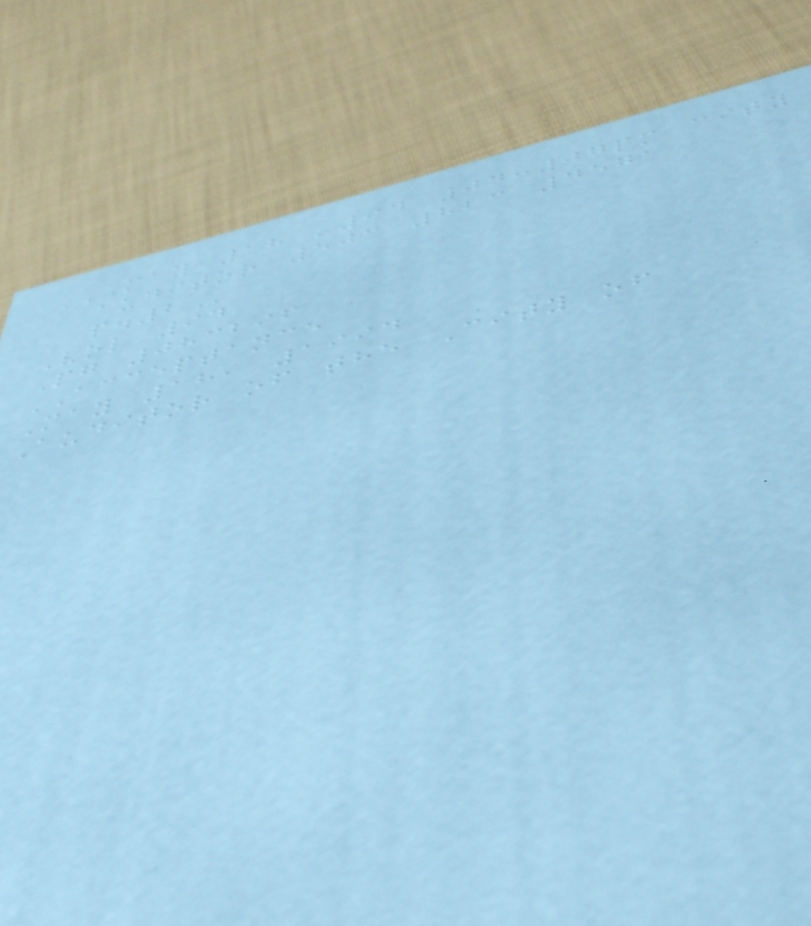MAY 18 '94 04:07PM CITY
AUDITOR 503 823 4571
P.2
Vol 94
Pg 083296
ACCEPTANCE
May 18, 1994
Auditor of the City of
